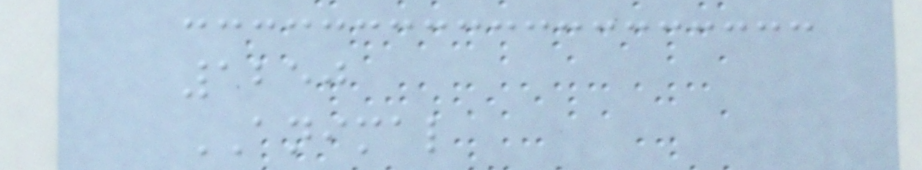1250
ANIMAL
